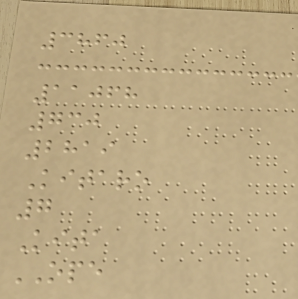3860
11068
730
2819
Kitaro
7
Kita
OPE
